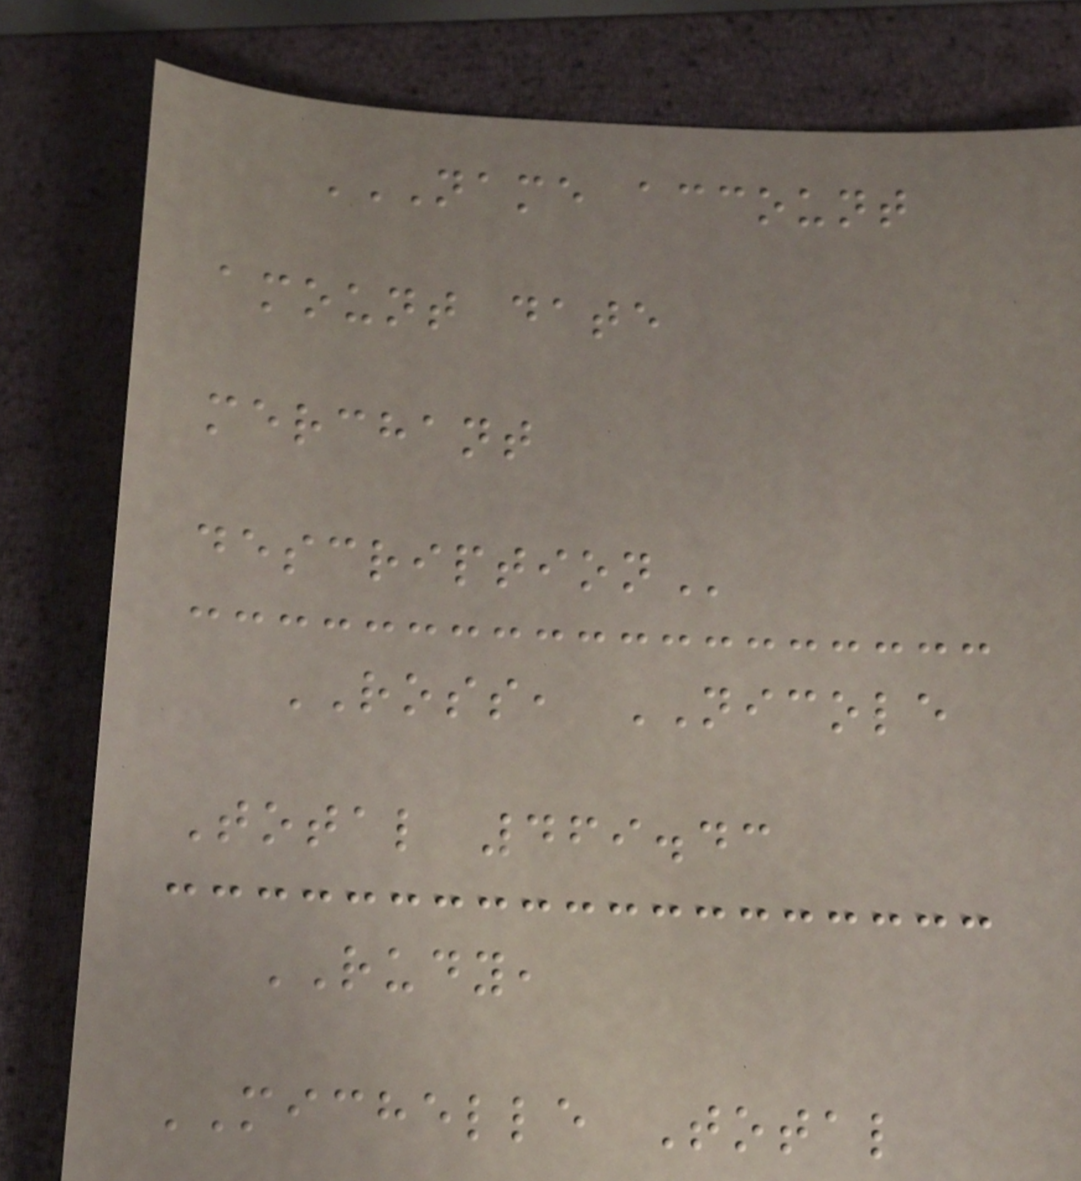NAME ACCOUNT
AMOUNT DATE
MERCHANT
DESCRIPTION
ROSS, NICOLE
Total 469.43
RUDY,
MICHELLE Total
